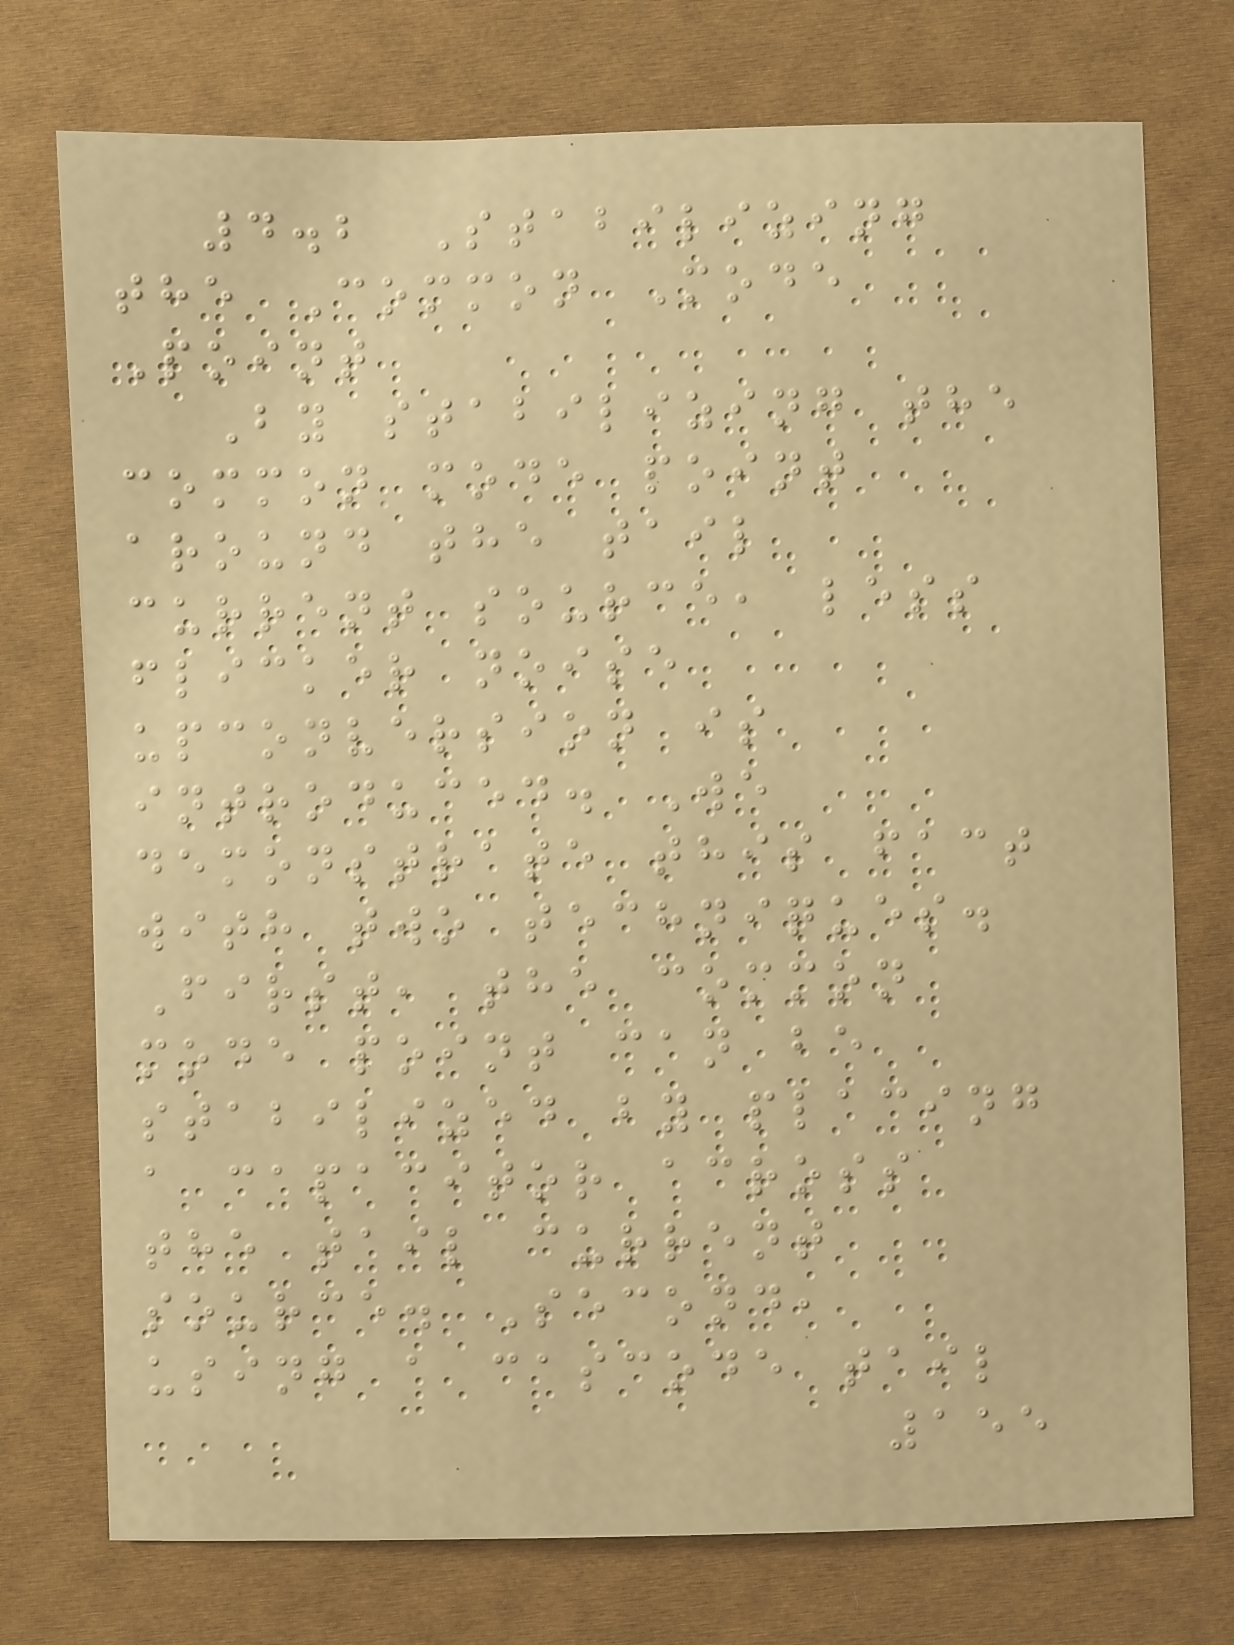4.2 Stabilizing
the Common Mode
Point
By stabilizing the
common mode point
around the tail
current source, less
flicker noise
upconversion is
introduced. We
demonstrate this fact
with two techniques.
First, the common
mode point can be
stabilized by placing
a capacitor across
the tail current
source. Second,
using a cascode tail
155
